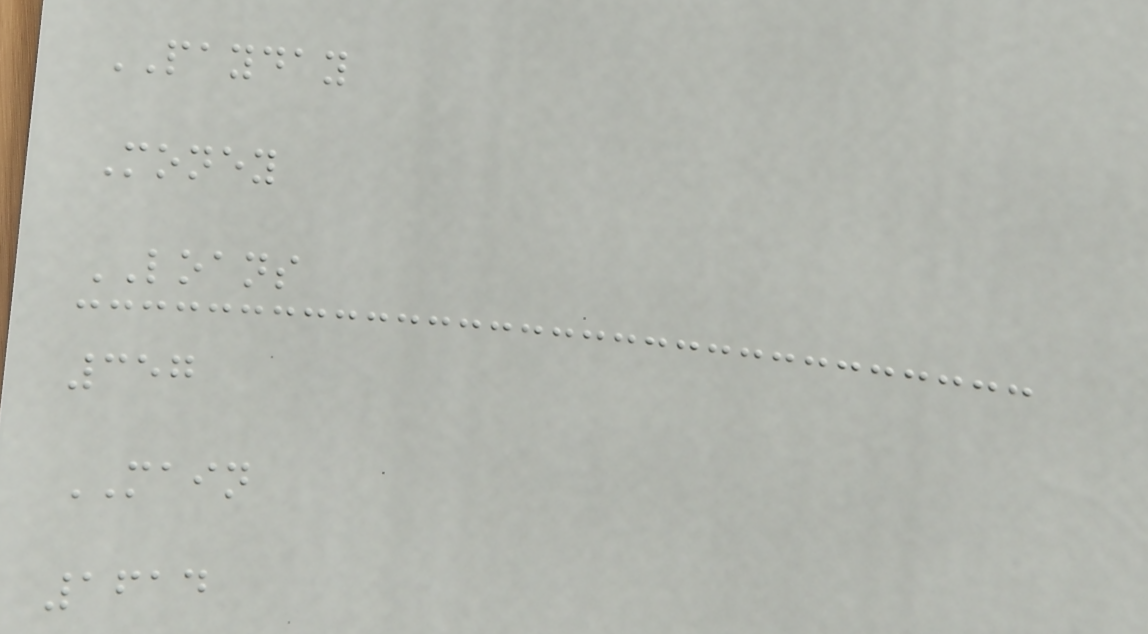PAYDAY
Money
LOANS
357
MAIN
1614
